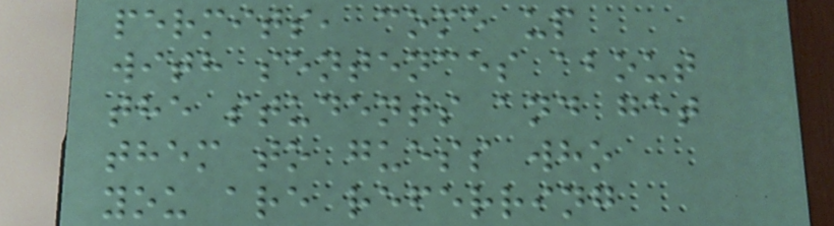permits, come up
with sentences about
the students and get
them to guess who
you are referring
